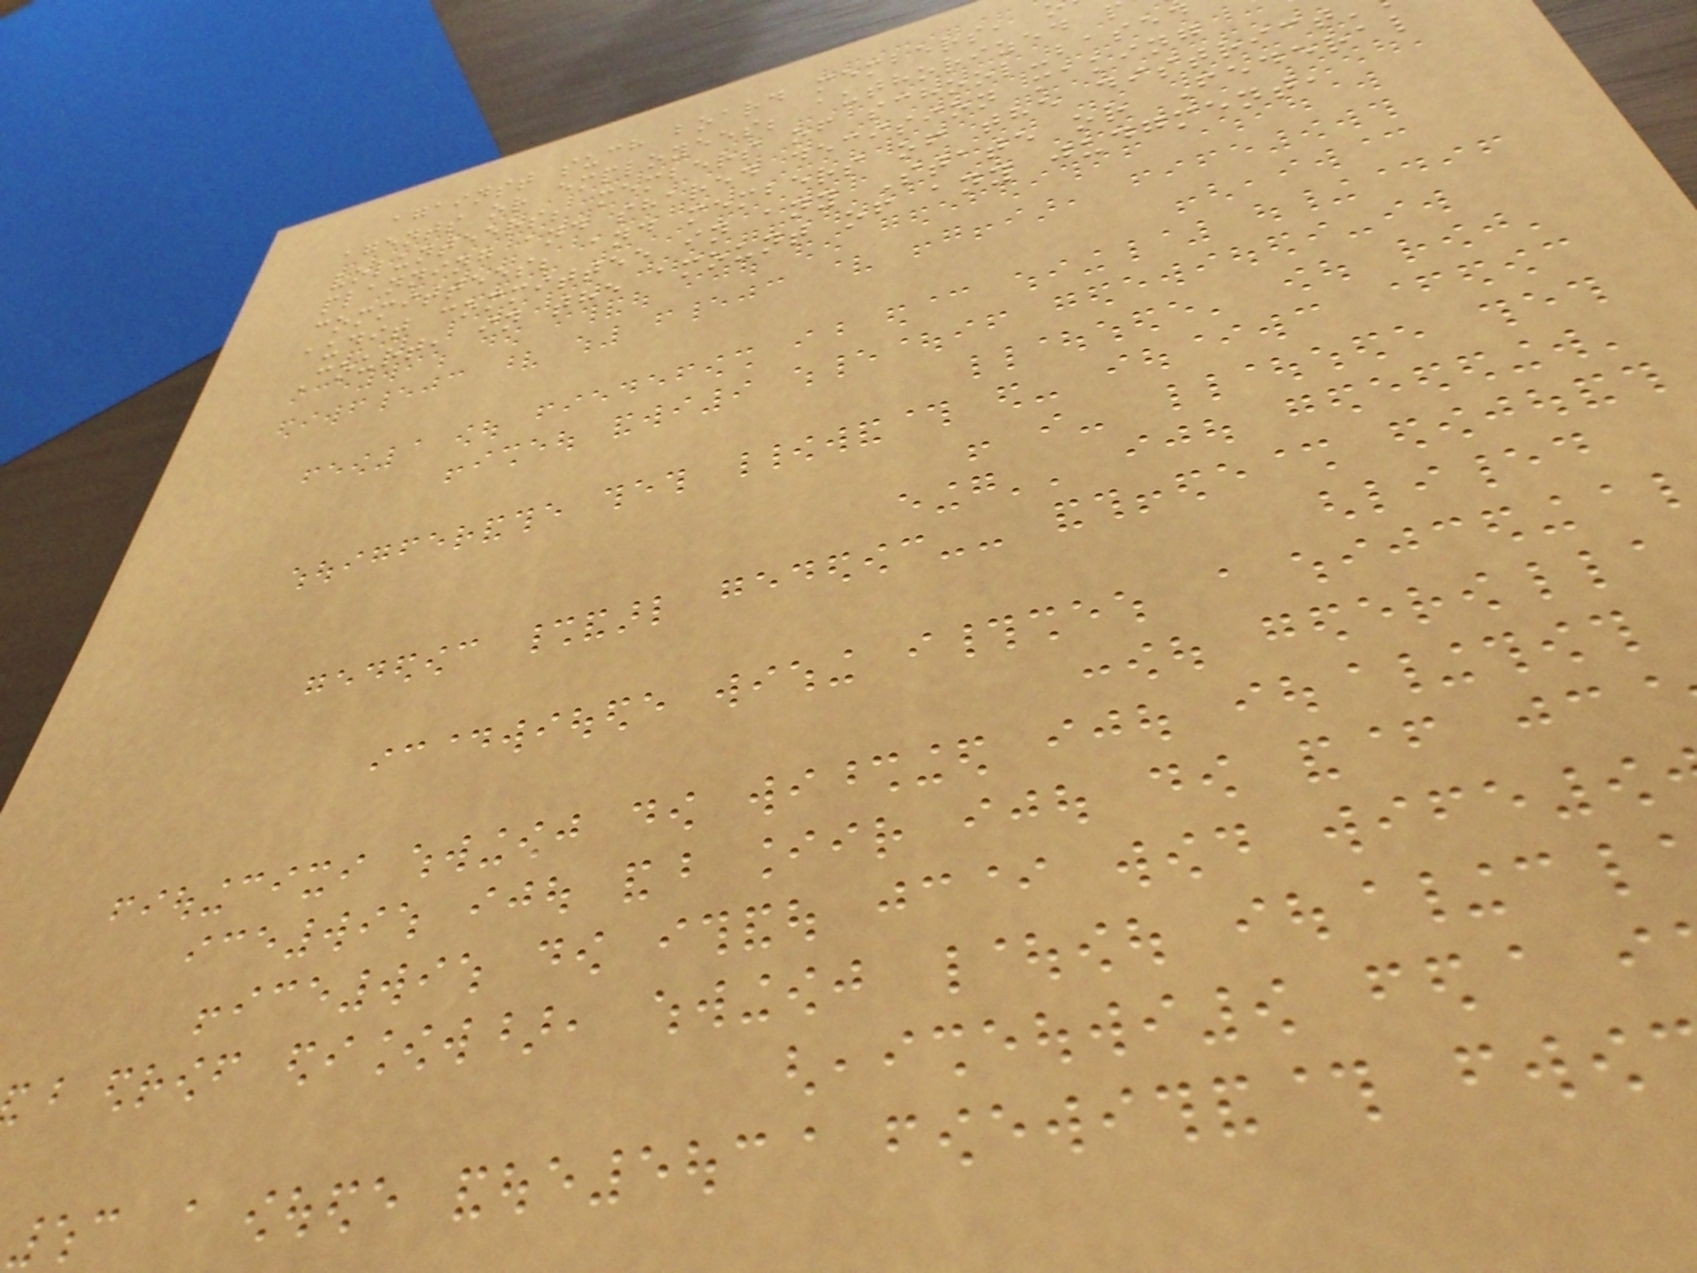against such board members,
agents or employees; authorized
volunteers; members of school-based
planning and shared decision making
committees; and members of the district
audit committee in any State or Federal
Court, in the amount of any judgment,
